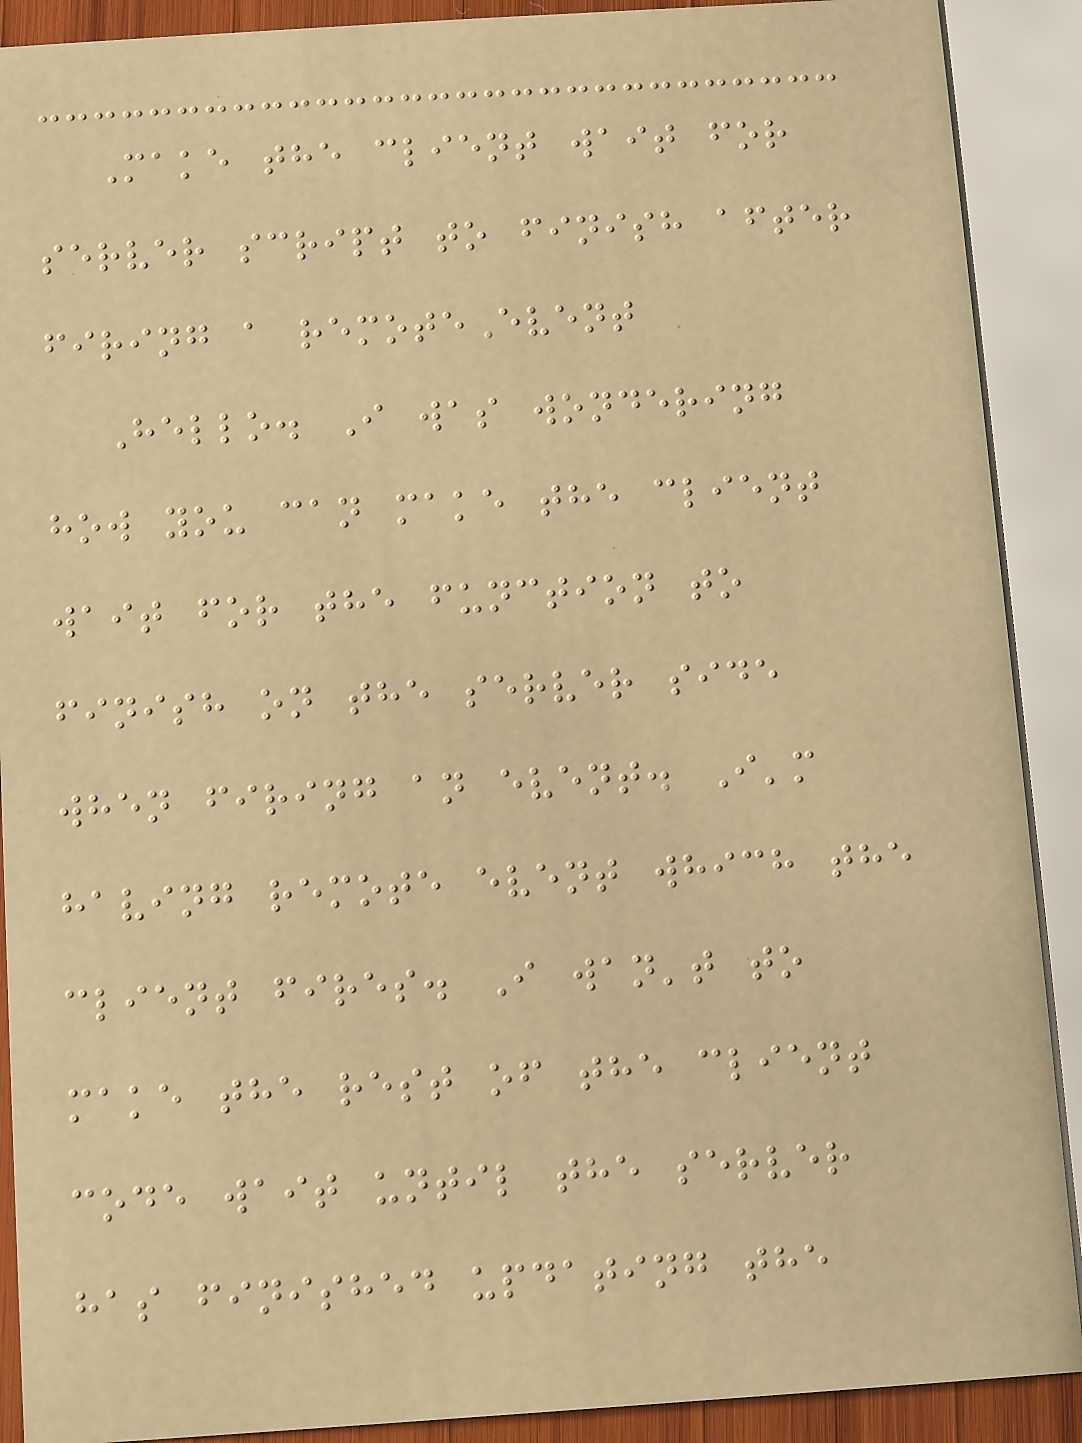Make the client wait for
server script to finish after
firing a remoteEvent
Hello. I was wondering
how you can make the client
wait for the function to
finish on the server side
when firing an event. I'm
having remote event which the
client fires. I wan't to
make the rest of the client
code wait until the server
has finished updating the
